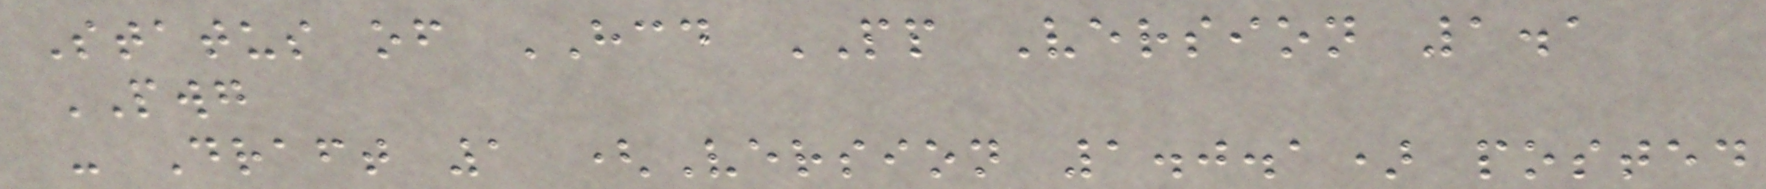Status of HCD PP Version 1.1
PWG
- Draft 1 (Version 1.0.1) posted
